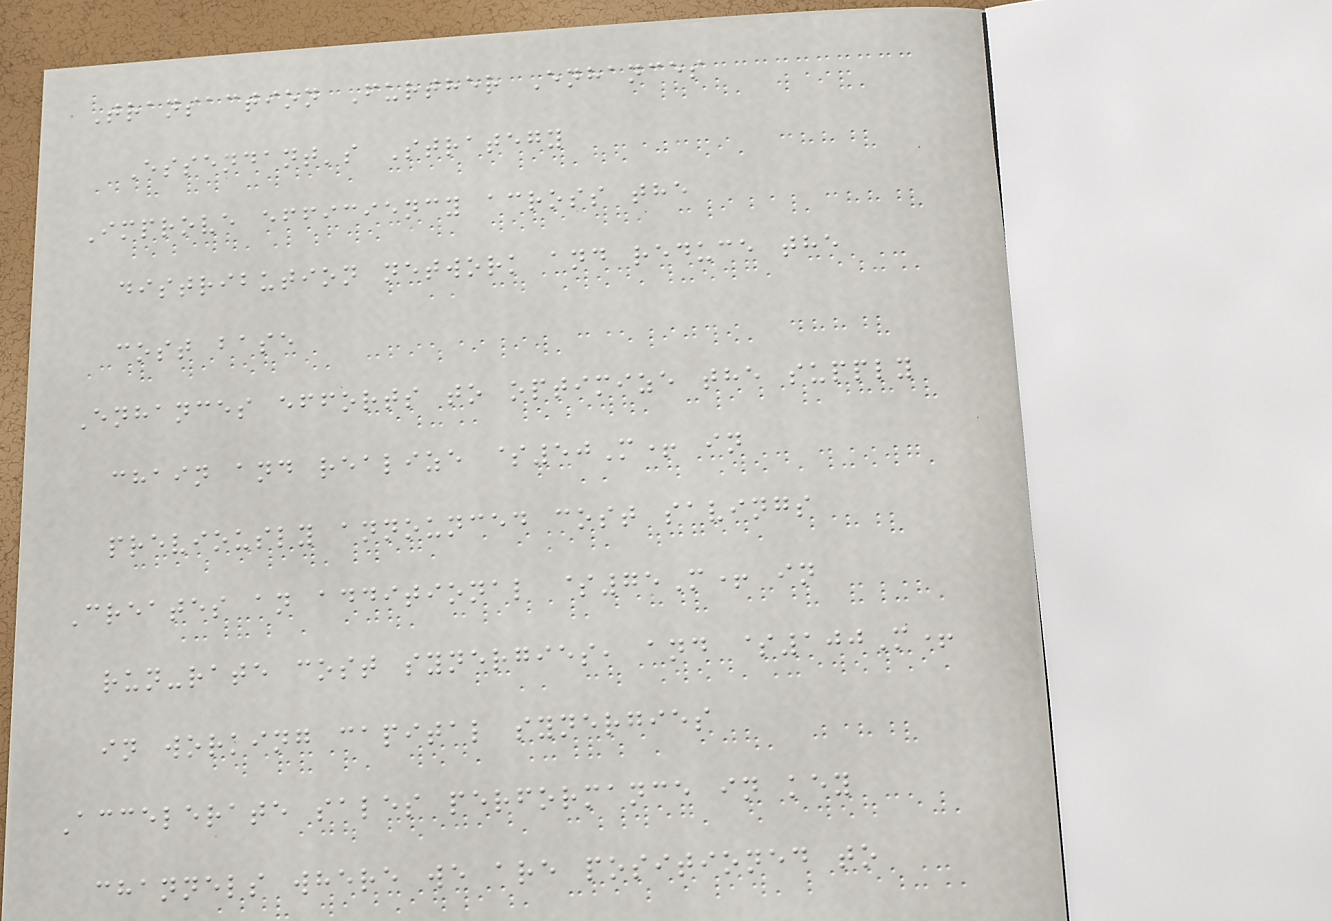Transaction Further Enhances
Essendant's Strategy
Improve efficiency across the
distribution network and reduce the
cost base
Enhances efforts to optimize the supply
chain and realize $50M+ in
previously announced cost savings
Creates an additional $75M+ in
run-rate cost synergies, and $100M+
in working capital synergies
Accelerate sales performance in key
channels where we are positioned to
